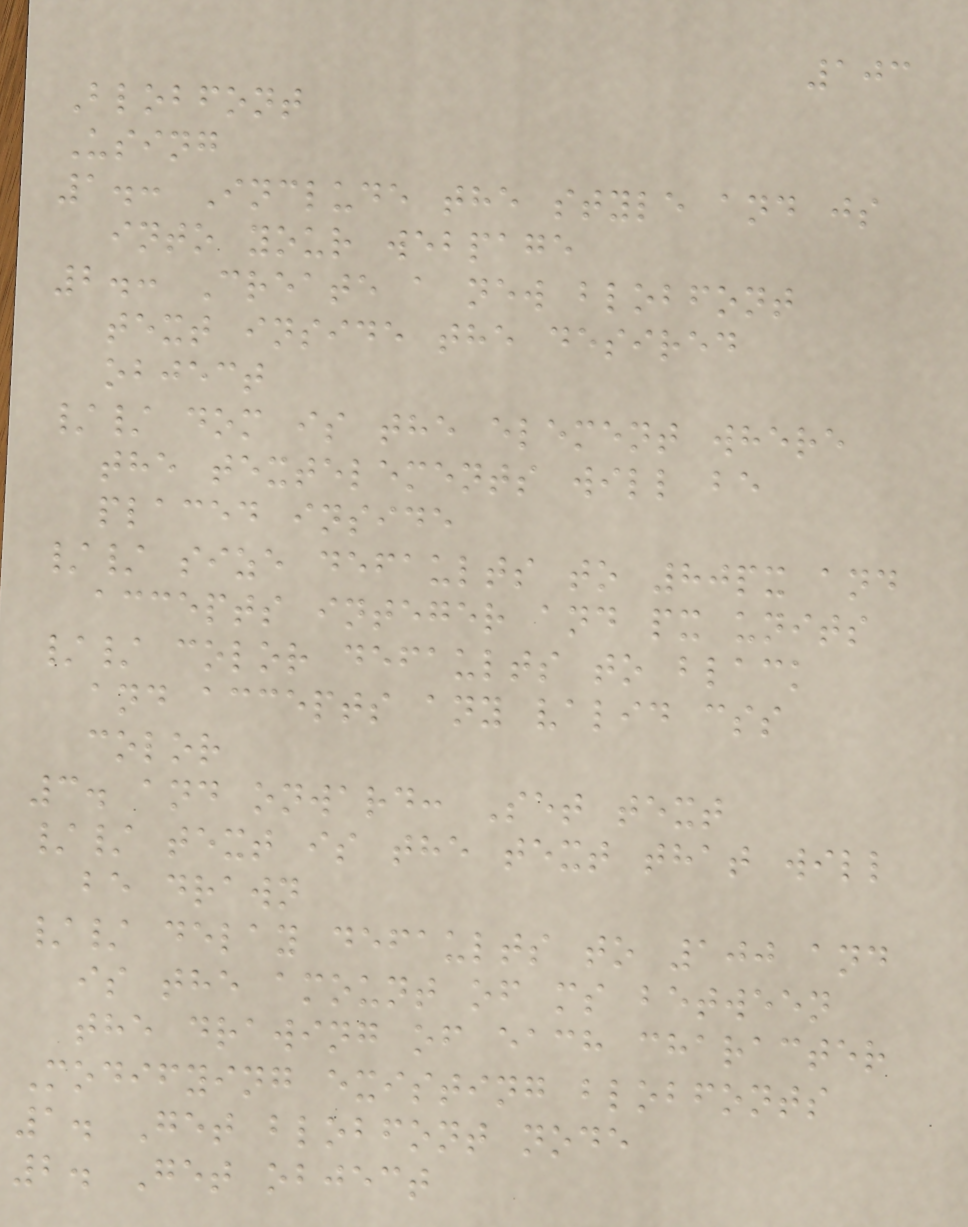103
Blobfont
Using
1.: Include the style and js
into your webpage
2.: Create a new blobfont
text inside the desired
object
// dom is the element where
the textelements will be
placed inside
// size defaults to 80px and
accepts integer and px units
// color defaults to black
and accepts any valid css
color
3. and onward: Set text
// text is the text that will
be drawn
// delay defaults to 100 and
is the amount of ms between
the drawing of each character
Modifying existing blobfonts
1. Get blobfont node
2. Get object
